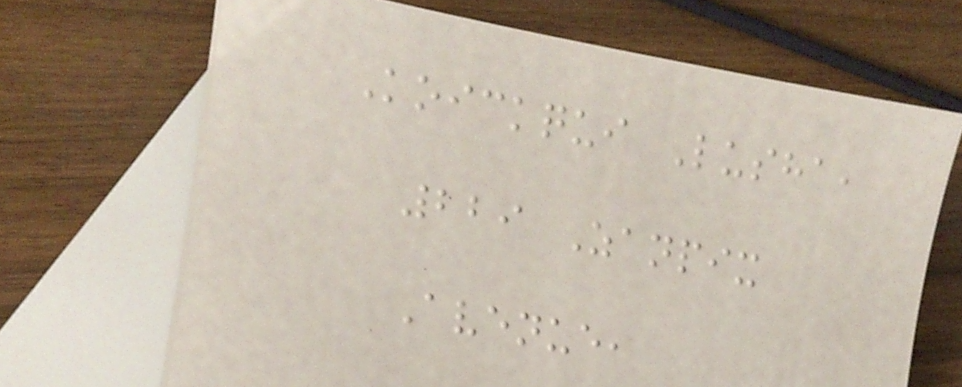Koickqui Lusha,
229 Zanpix
Avenue,
